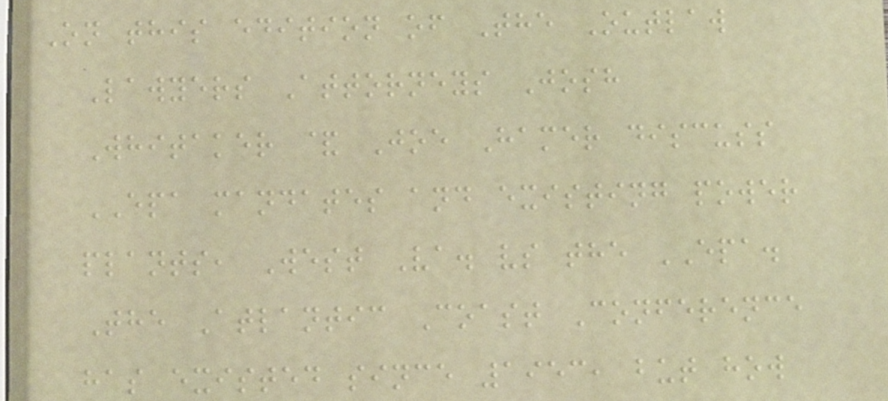On this edition of The Outlaw
Lawyers Attorneys Josh
Whitaker & Joe Hamer discuss
EPA mandates and existing power
plants, West Va. vs the EPA.
The Atlantic Coast Conference
has existed since 1953, but how
